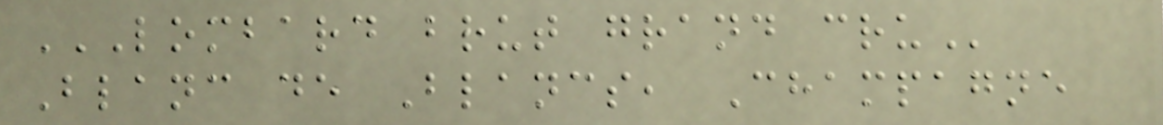LOMBARD BRUT GRAND CRU
Blanc de Blancs, Champagne
